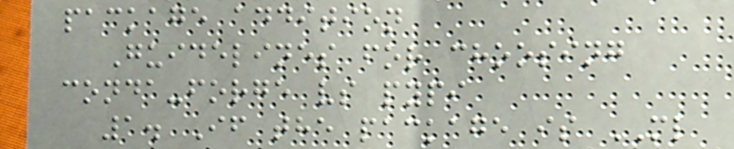package addition
Guidelines for choosing
conda-forge vs pypi
1. If the package is ML
